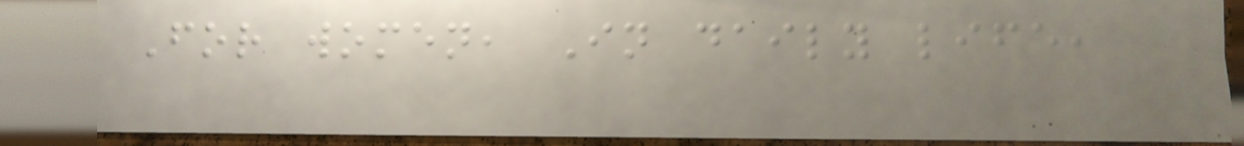For women, In daily life,
